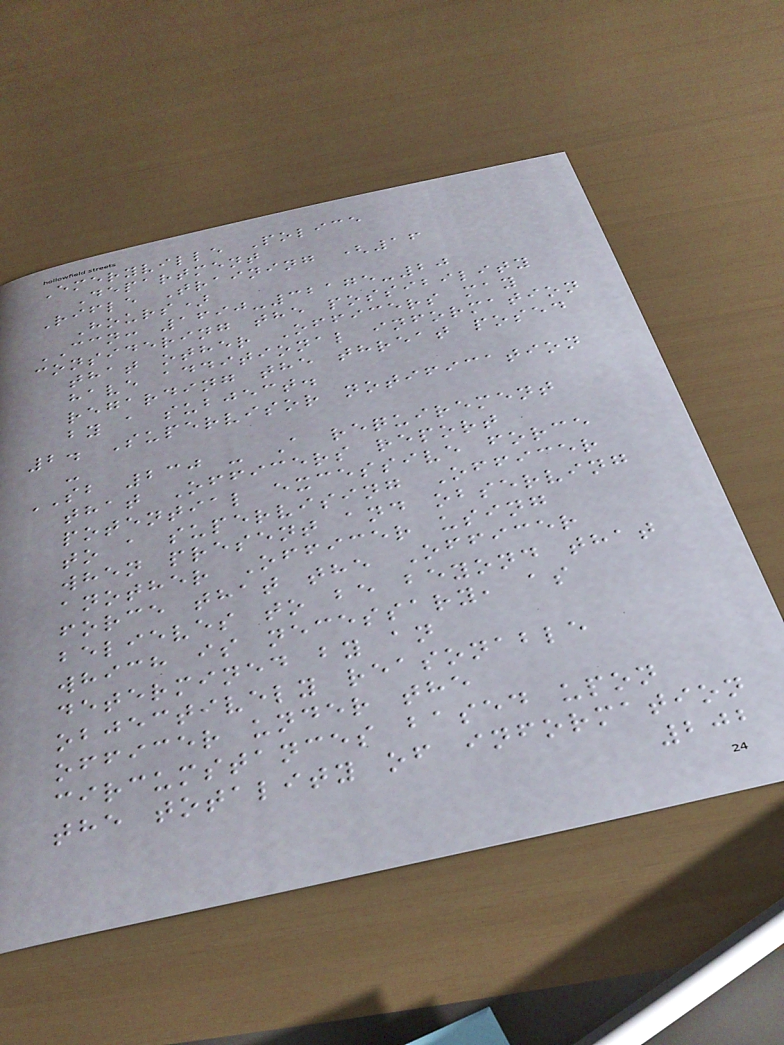Emeryville Police
Department
Rifle Training (16
Hours)
CCN: 1690-32175-20
considering the possibility
that other Officers may
have additional information
regarding the threat posed
by a subject.
2. Supervisor notification
-
SB 230 - A requirement
that Officers report
potential excessive force
to a supervising Officer
when present and observing
another Officer using
force that the Officer
believes to be beyond that
which is necessary, as
determined by an
objectively reasonable
officer under the
circumstances based upon
the totality of information
202
